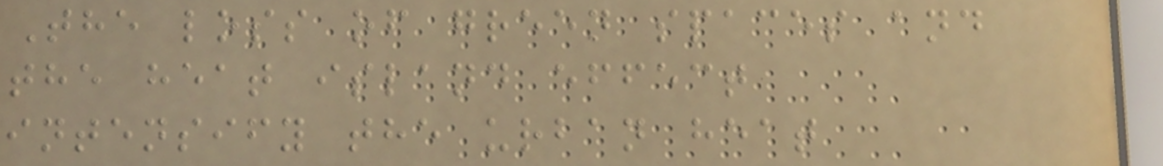The loss of green spaces and
the heat island effect
intensify the urban heat
